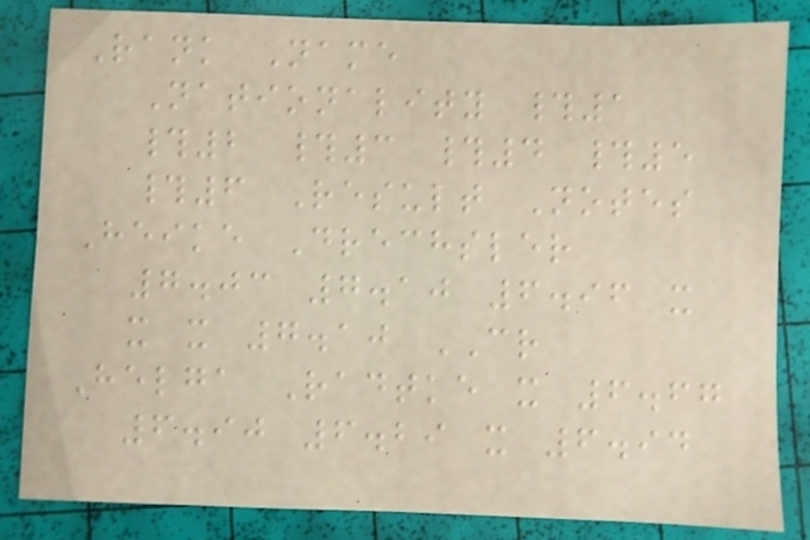Rank Name
Nationality #1
#2 #3 #4 #5
#6 Result Notes
Heike Drechsler
7.03 7.10 6.96 x
x x 7.10 CR
Helga Radtke x 6.67
6.90 6.29 x 6.94
